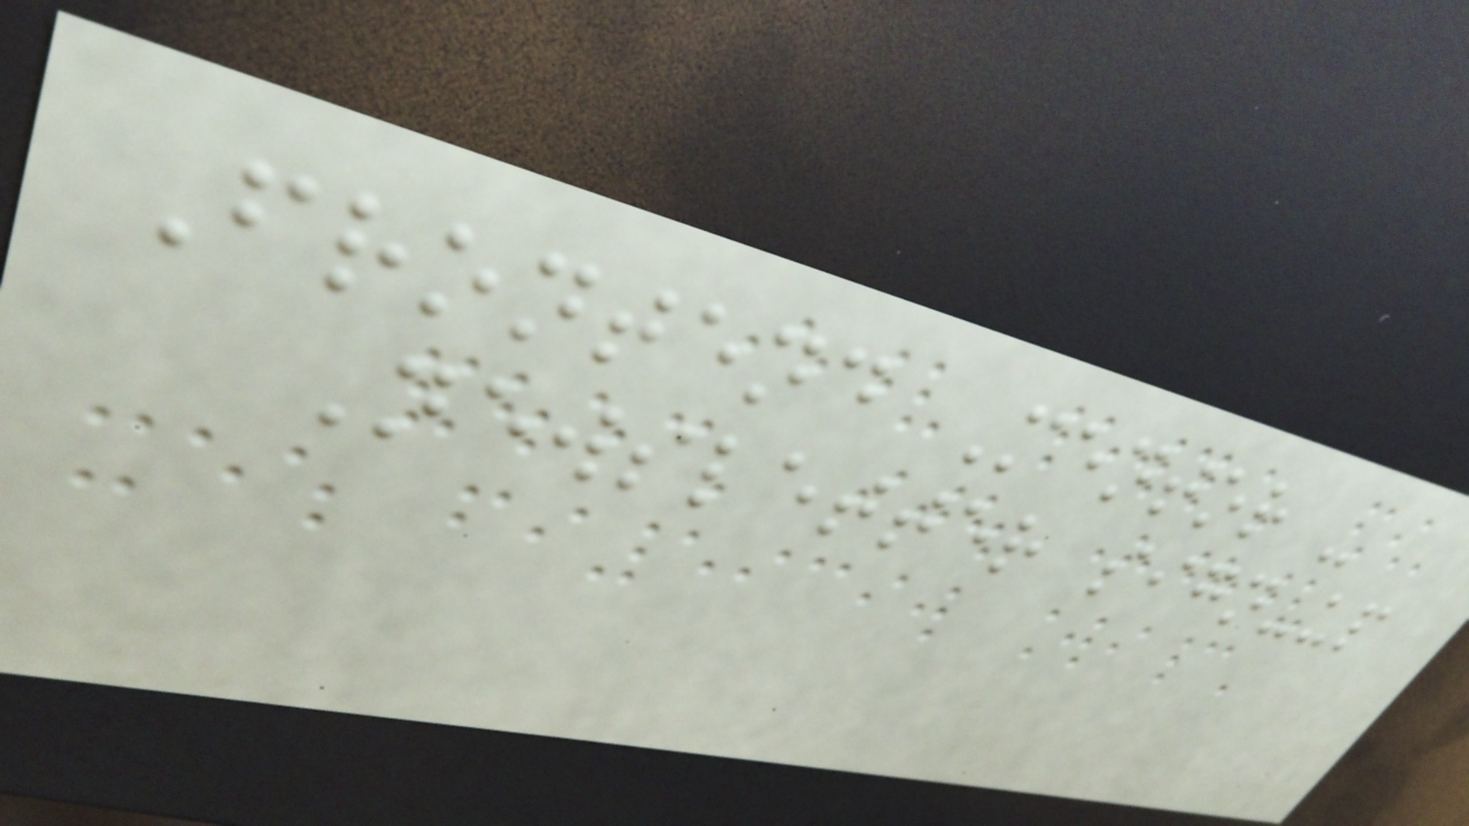Frontend Mentor -
Newsletter sign-up
